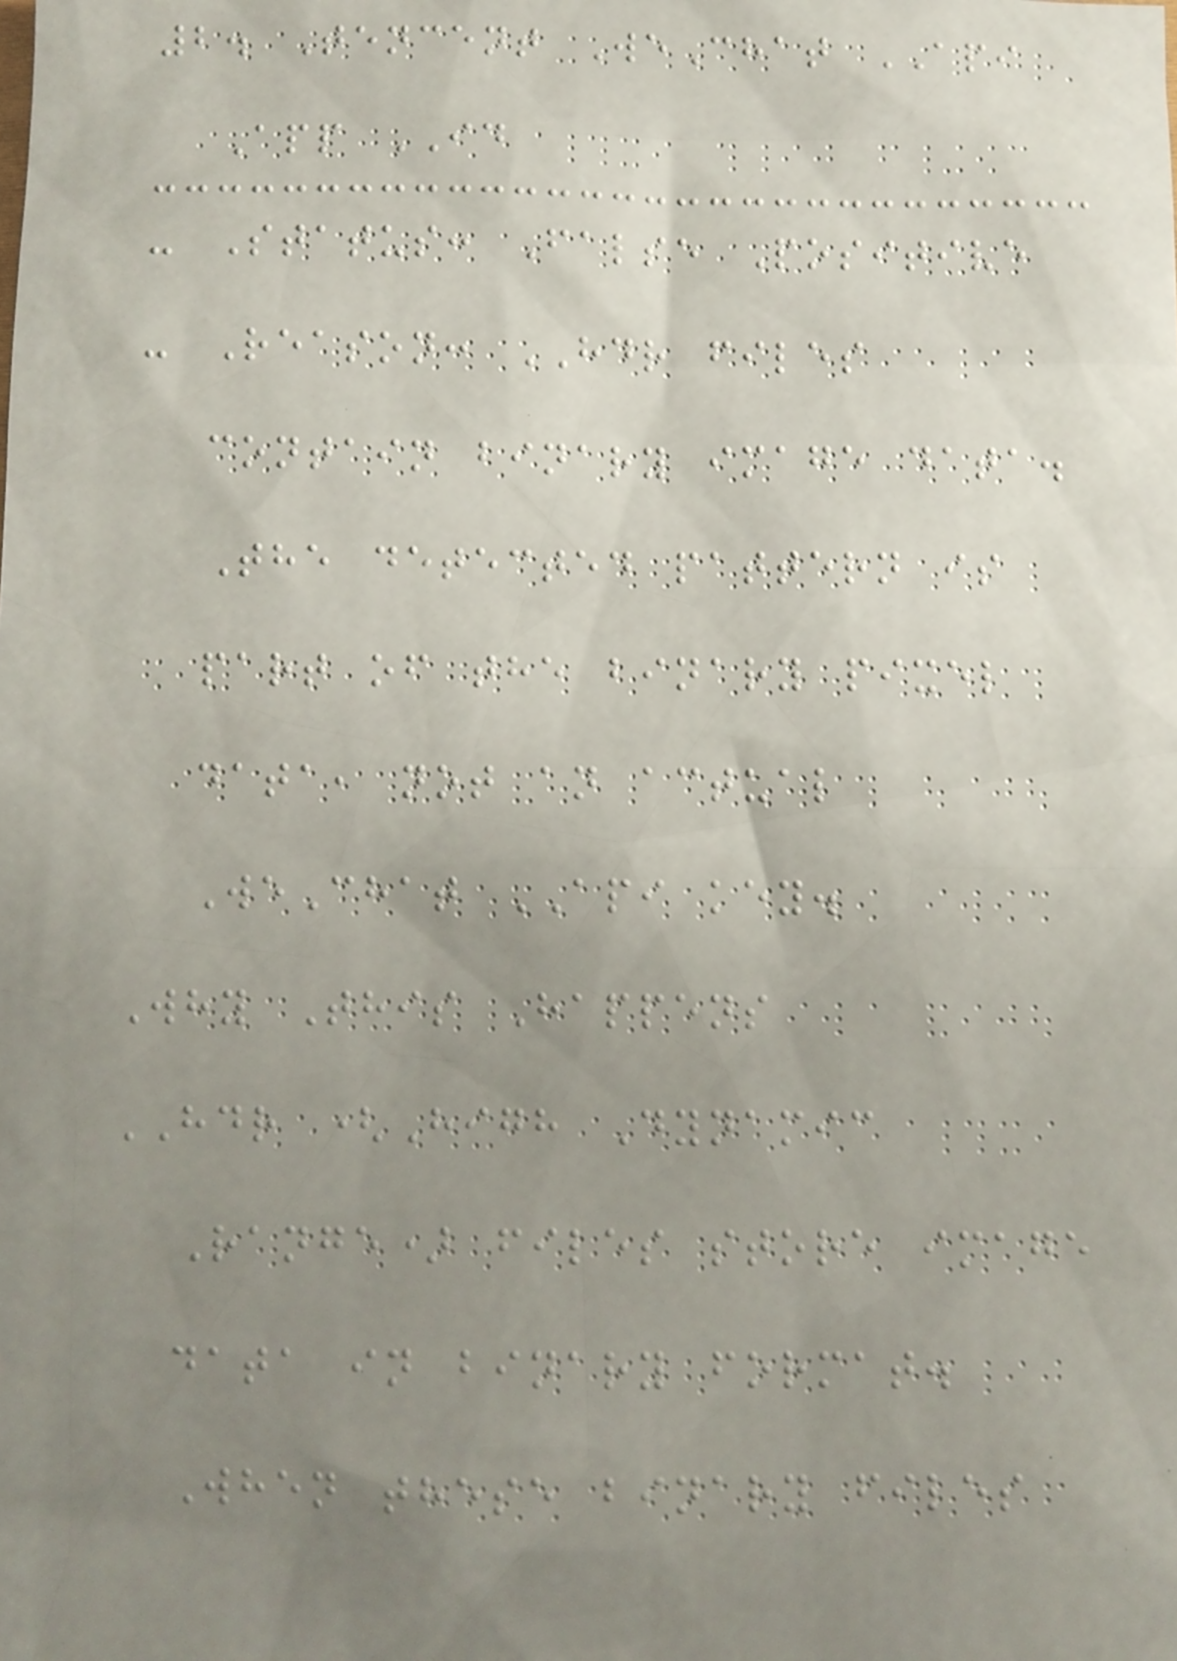2. Tencent WeChat API
App ID
- Status: False Positive
- Reason: HDR files
contain binary image data.
The detected pattern is
part of the binary pixel
data, not an actual
WeChat API key.
Why This Happens
HDR (High Dynamic
Range) files store image
data in binary format.
When these binary files
